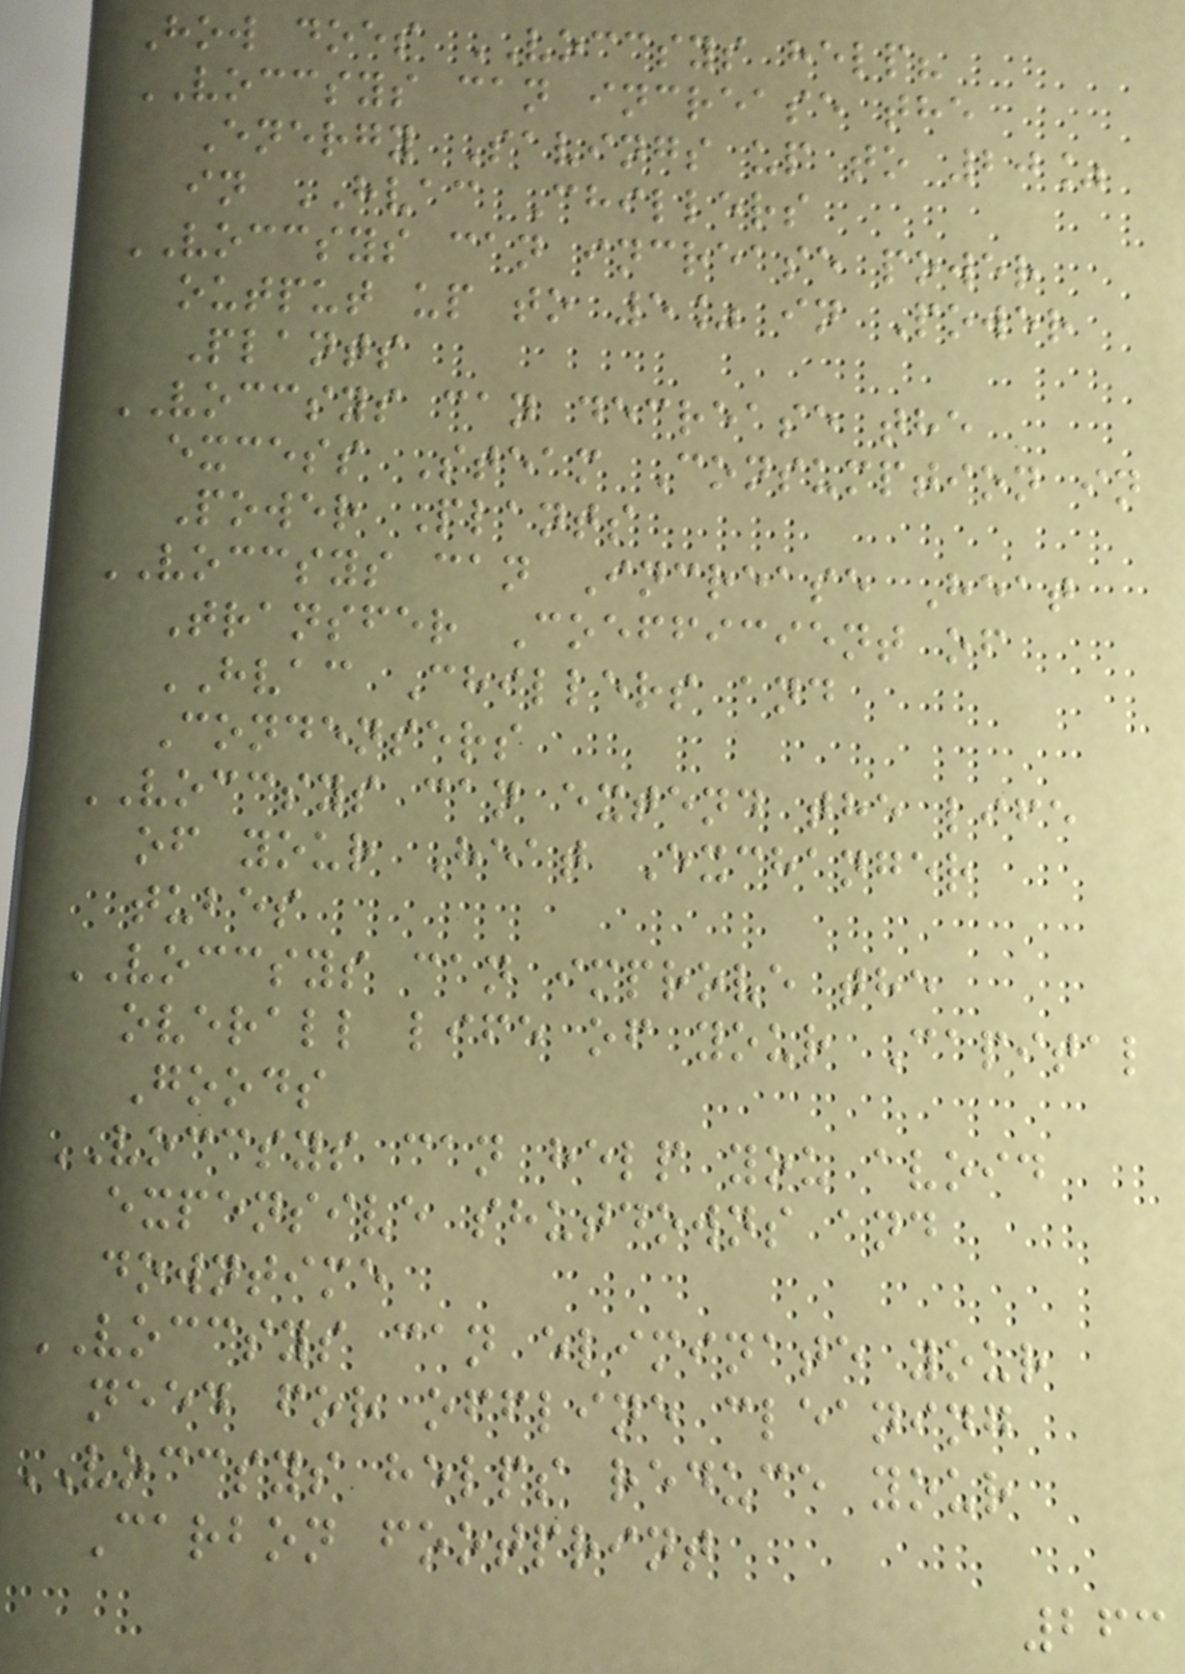How does VOCCSYS help?
VOCCSYS can increase the
Energy Savings up to 20%
in HVAC Chillers
VOCCSYS can increase power
output up to 5% in Power
Plants
VOCCSYS can decrease the
excess Steam Consumption in
Power Plants
VOCCSYS can Increase Heat
Transfer Coefficient of
HVAC Chillers and
Condensers
VOCCSYS can extend the life
of your Heat Exchanger
tubes
VOCCSYS can improve the
overall life of your Capital
Goods
VOCCSYS can help you avoid
expensive shutdowns and
downtime
VOCCSYS can eliminate your
need for offline cleaning
VOCCSYS helps reduce your
Carbon footprint
263
